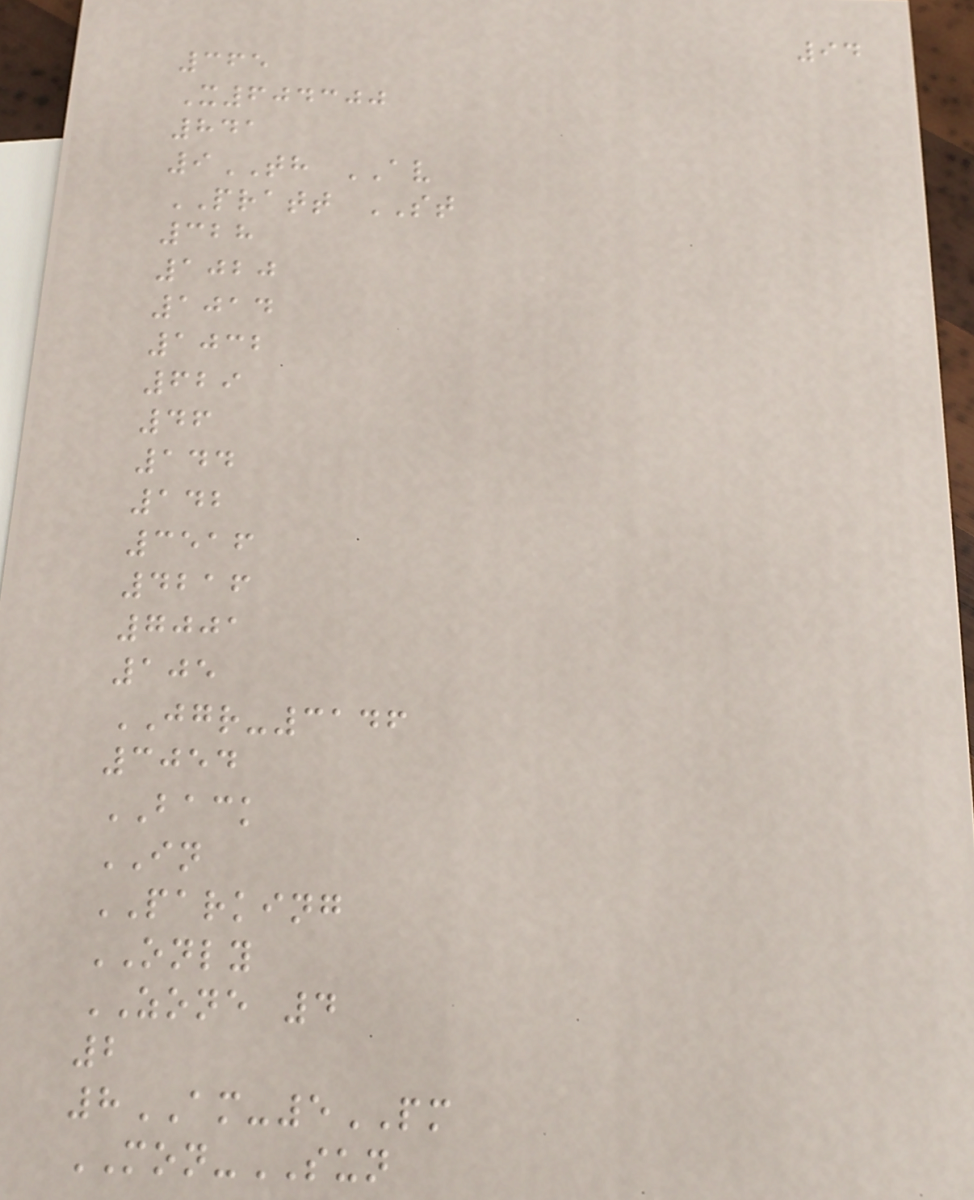94
365
X604300
841
9TH AV
PRATT ST
328
1020
1014
1032
629
46
144
142
3516
4216
7001
105
JGR-3146
3054
BACK
IN
PARKING
ONLY
ZONE 4
2
8AM-5PM
MON-SUN
